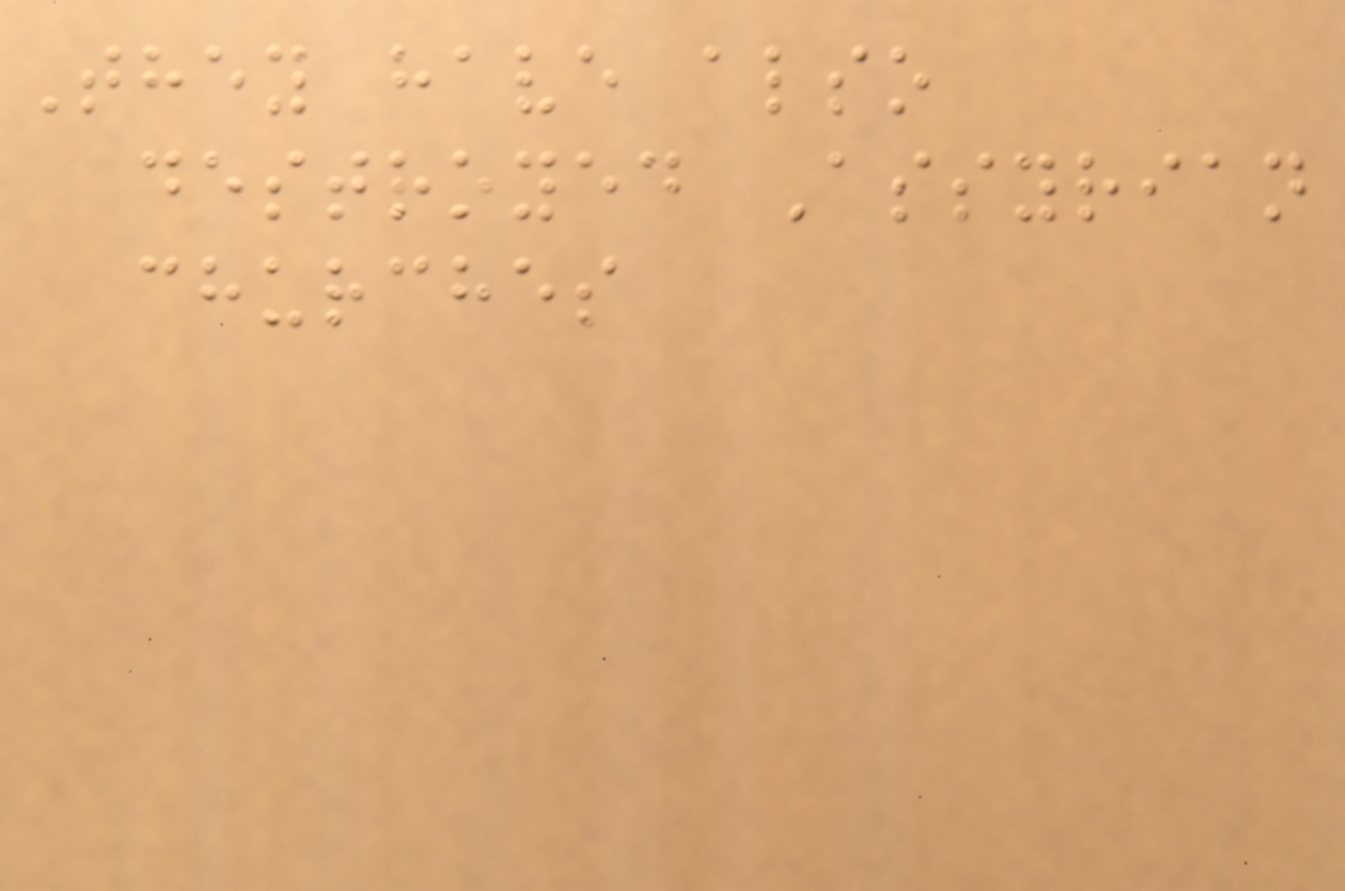They have also
destroyed Assyrian
churches
